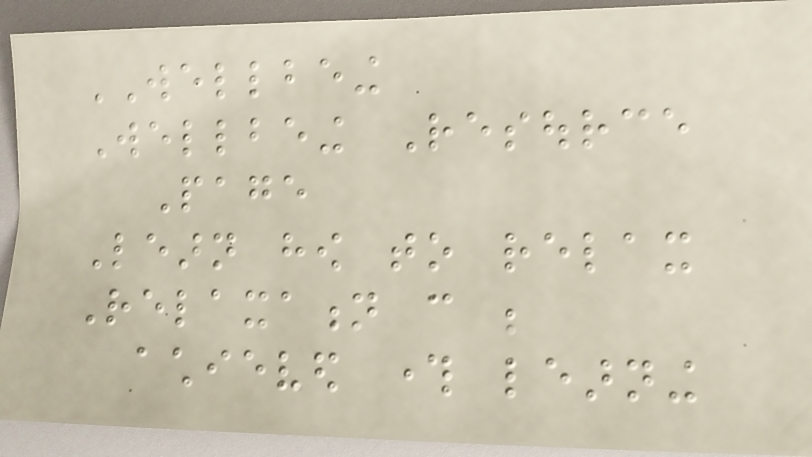WELLBEING
Wellbeing Resource
Page
Learn how to relax
Relaxation can be
achieved through learning
